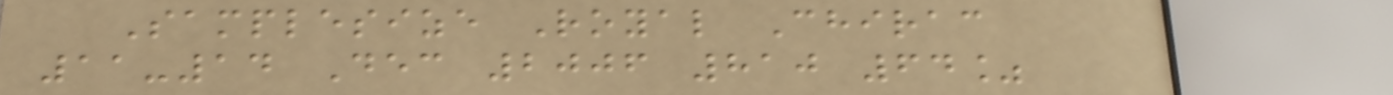Samplesize Royal Chirac
11-14 Dec 2006 810 64%
